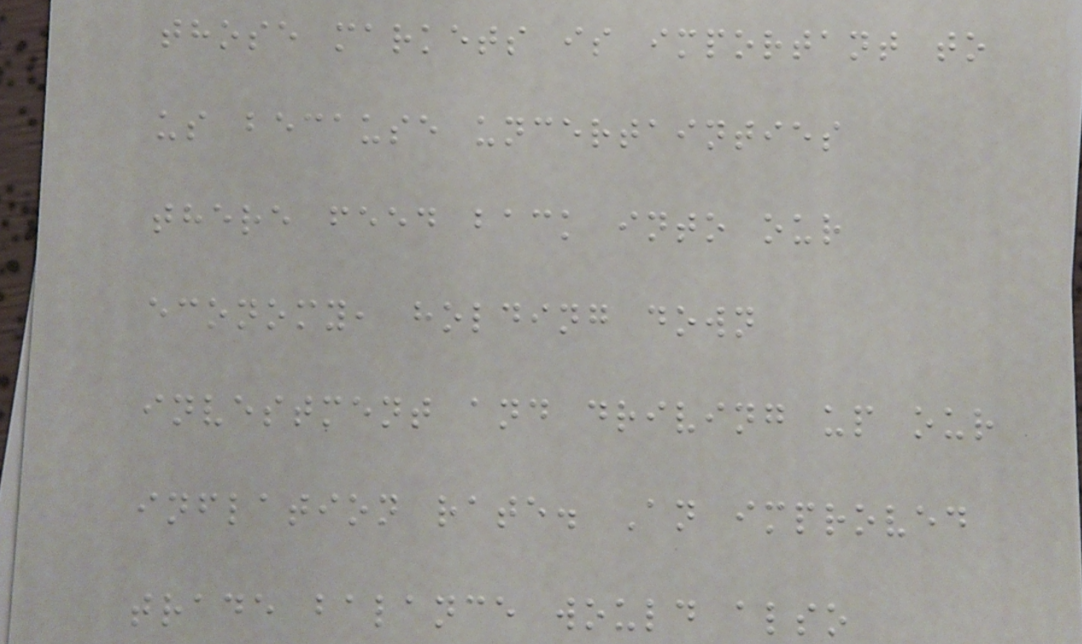those markets is important to
us because uncertainties
there feed back into our
economy, holding down
investment and driving up our
inflation rate. An improved
trade balance would also
